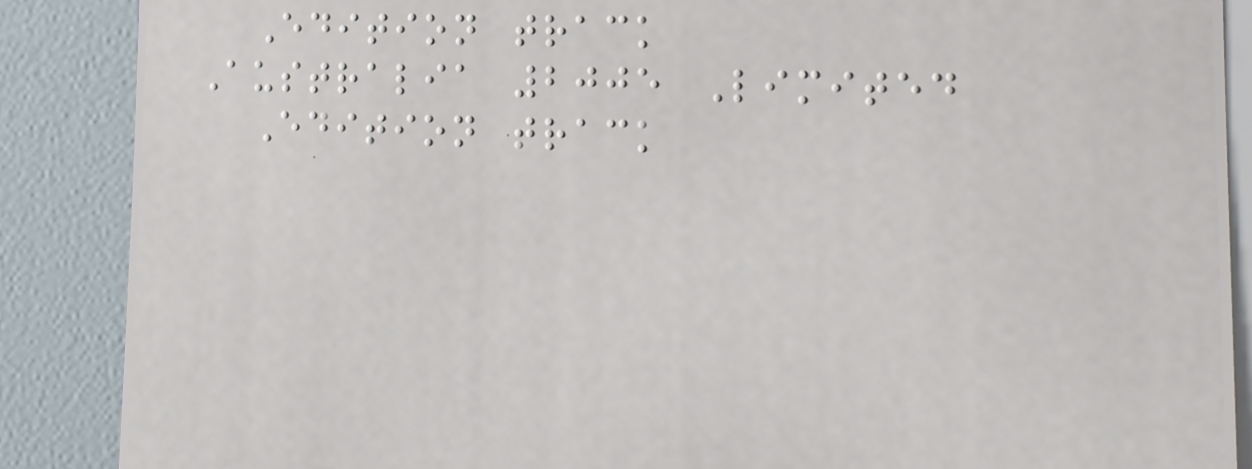Edition track
Australia 2005 Limited
Edition track
